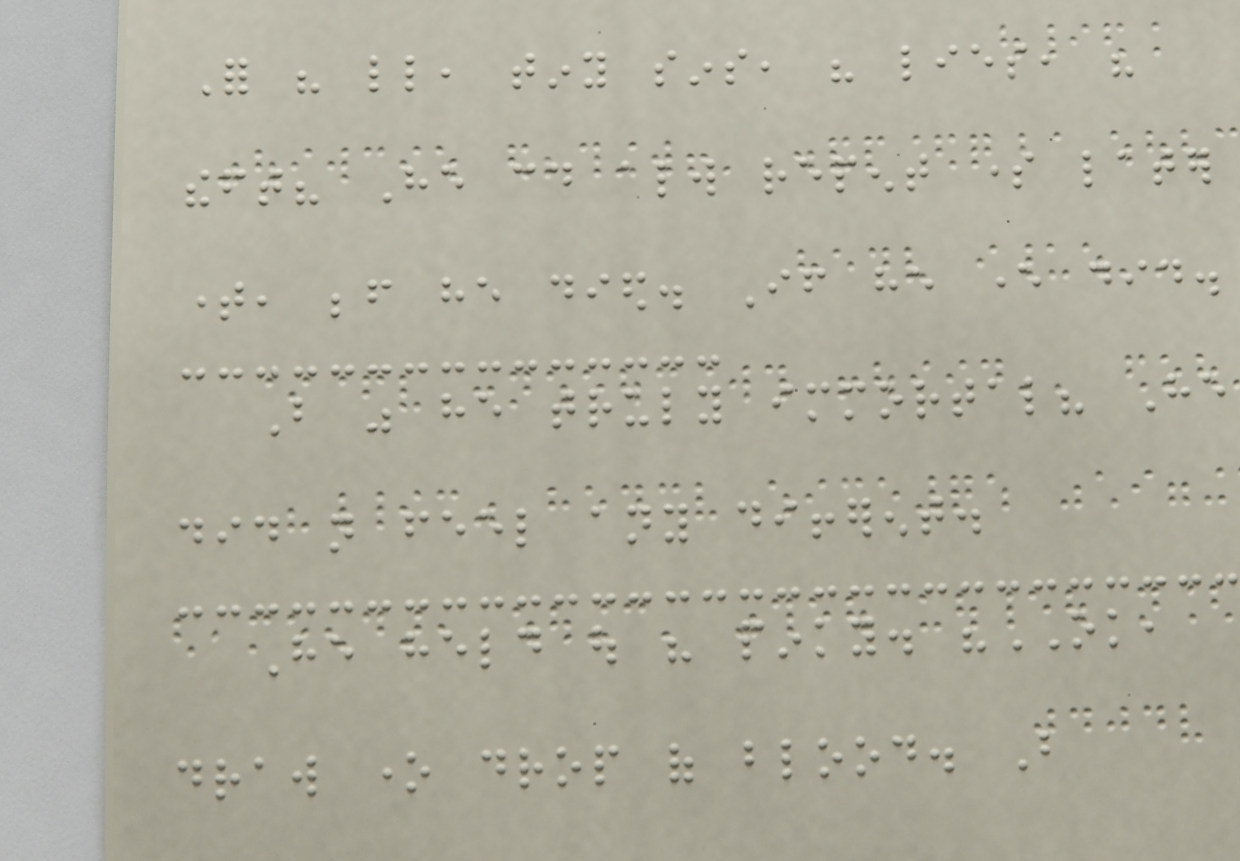For his little, tiny sins, his lies, his
theft? He could always repent some later
time, before he died. If he ever did.
But was he truly immortal? He
did not feel any different.
He held out his pinky. "OK,
draw one drop of blood. But
